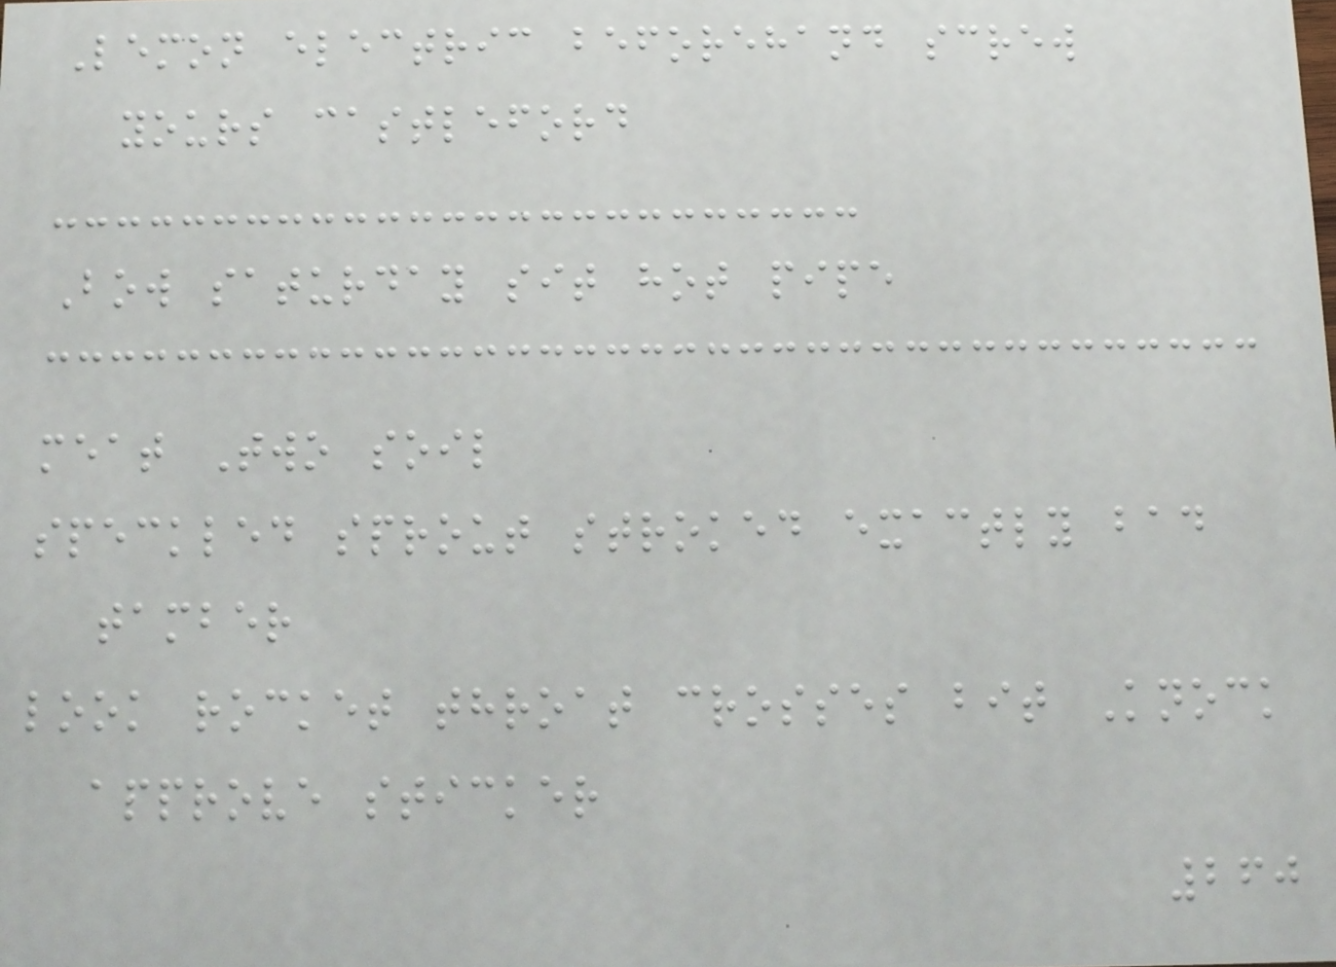Lemon electric beforehand screw
yours castleford
Bow saturday sit hot pipe
meat Two soil
speckled sprout stroked exactly bad
tamber
look rocket throat crosses bit Knock
approve sticker
260
